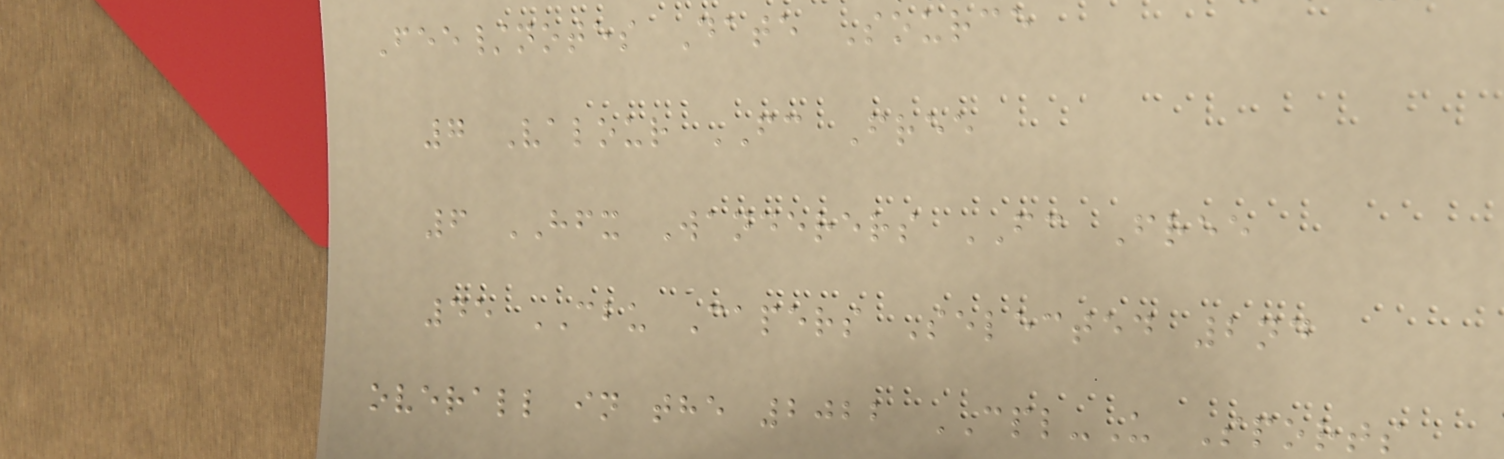Fee/notes Date Source
7 Valour FC Free
6 HFX Wanderers FC Free
45 CBU Capers Selected 2nd
overall in the 2022 CPL-U Sports
